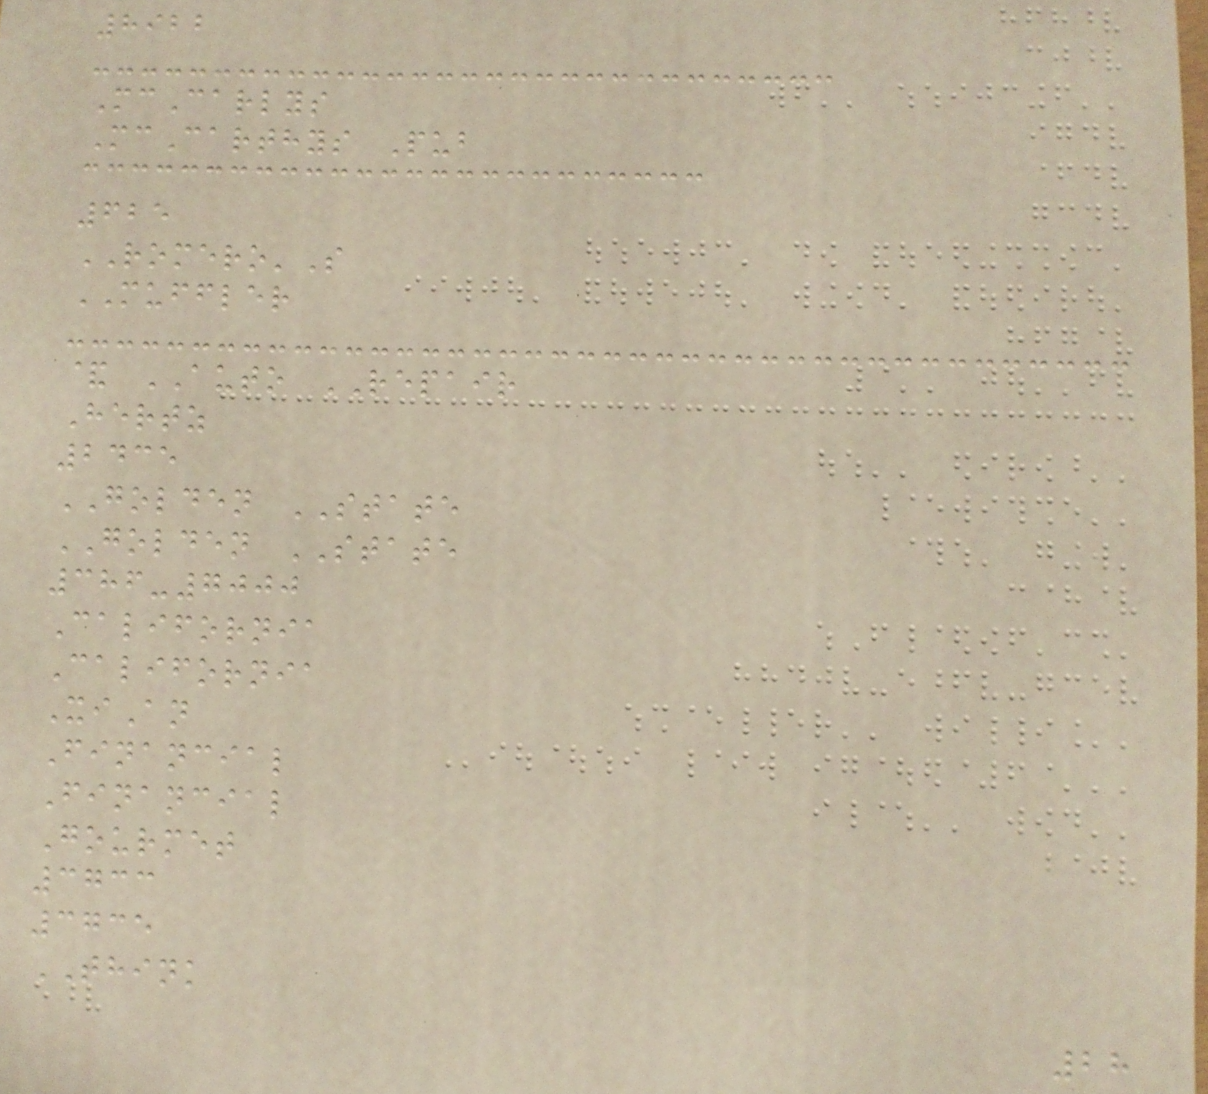8922
McCarlys
McCarthys Pub
625
ROMERO'S
MUFFLER
& AUTO REPAIR
Hertz
2435
GOLDEN STATE
GOLDEN STATE
386-7000
California
California
XiAn
Financial
Financial
Gourmet
3733
3735
THINK
28
